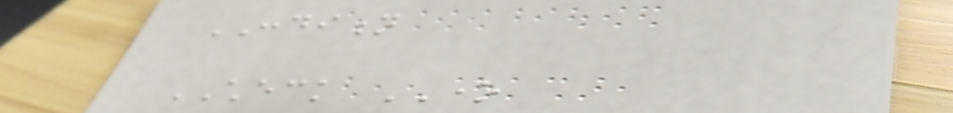CONDITION
CHECK ONE
